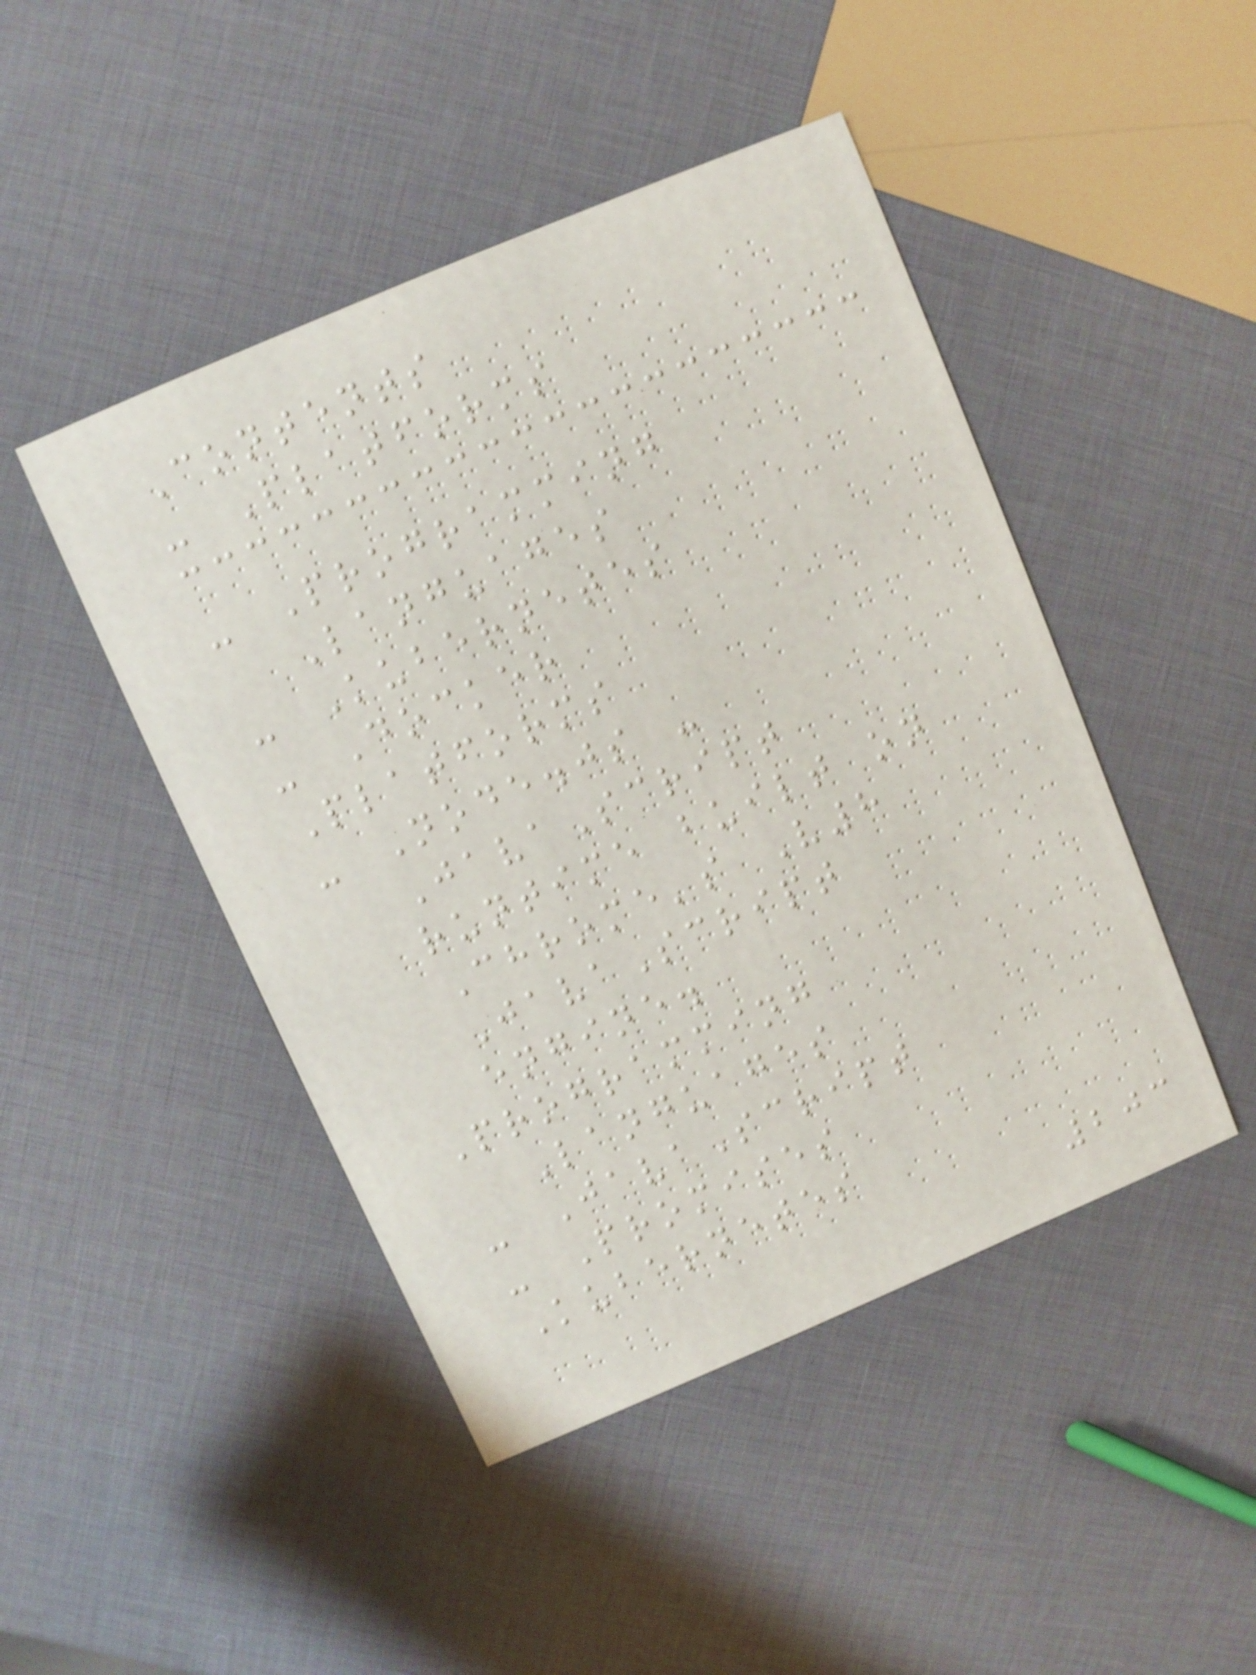Contents
- Platforms
- Programming
Languages
- Kubernetes
- Docker
Platforms
- Node.js -
JavaScript
runtime built on
Chrome's V8
JavaScript
engine.
Programming
Languages
- JavaScript
- Promises
Kubernetes
203
